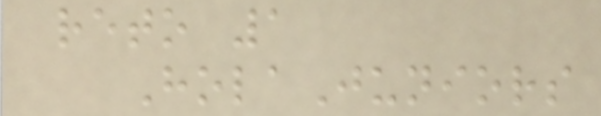reto 1
HolaJuniors
